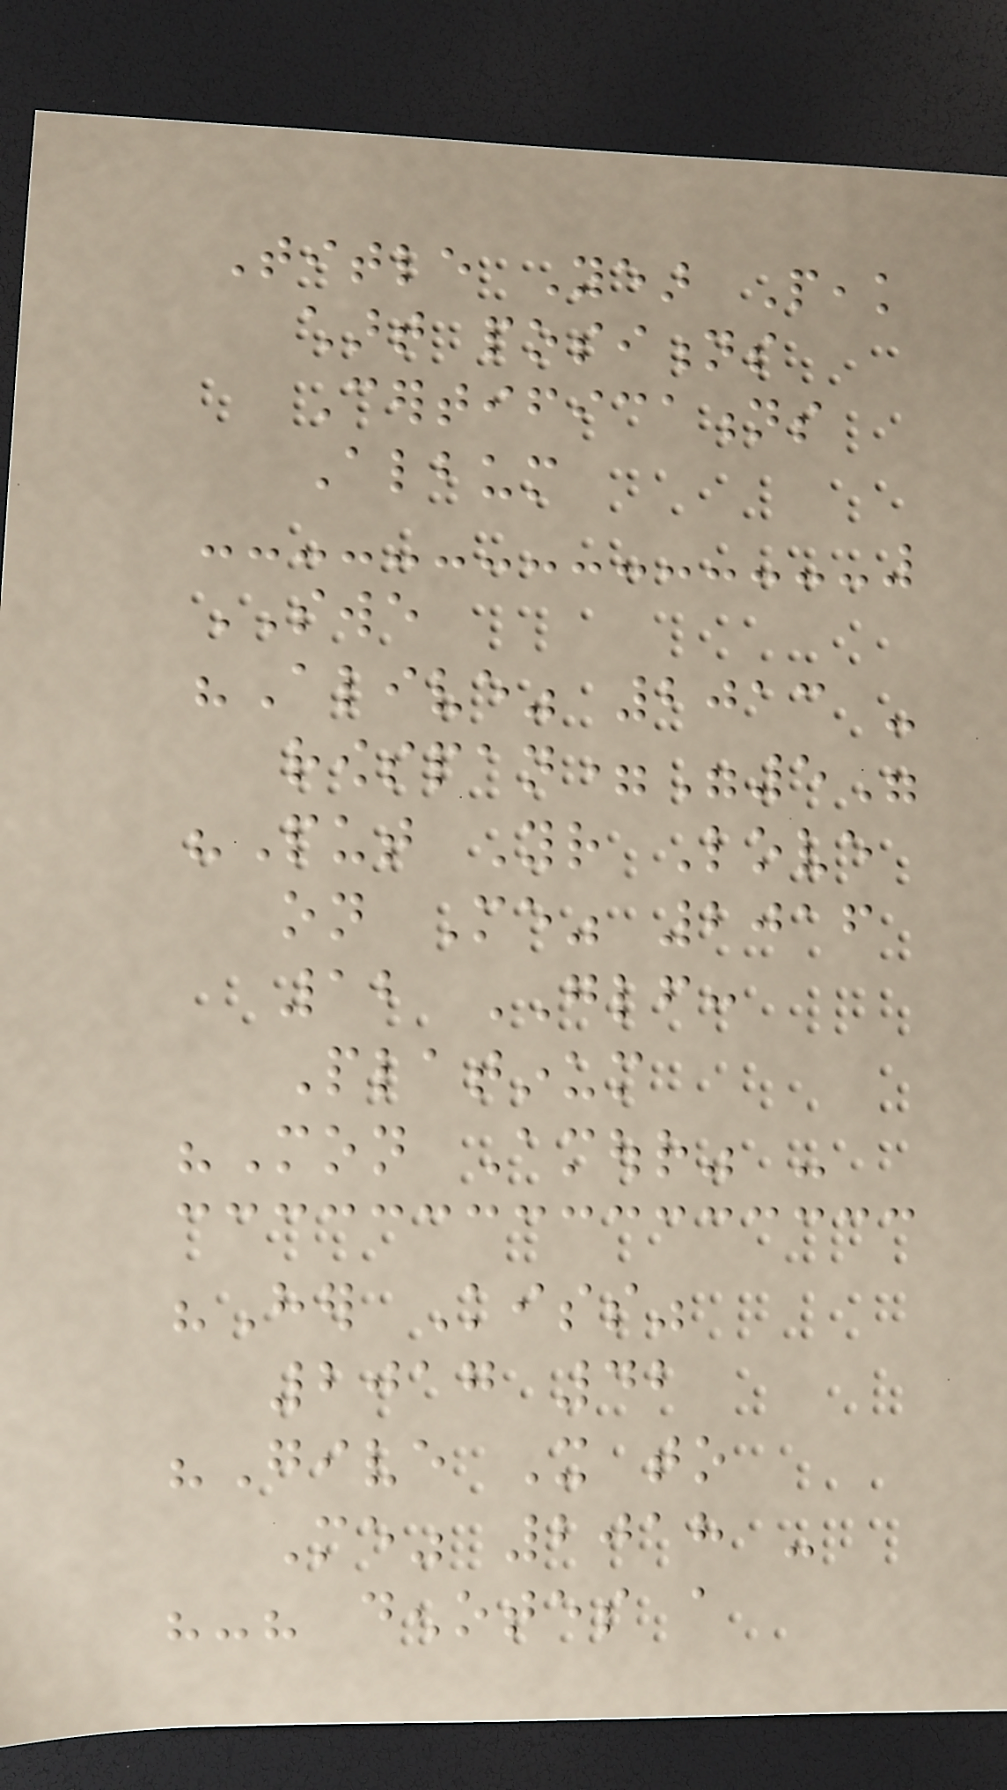Title Year Peak
chart positions
Certifications
Album
SWE
"Alive" 2013 -
rowspan="5"
"Put Your Love
on Me" 2016
12 GLF:
Platinum
"Mon Amour" -
"Her Kiss"
2017 42
"Give It to
Me" 2018 -
"-" denotes a
